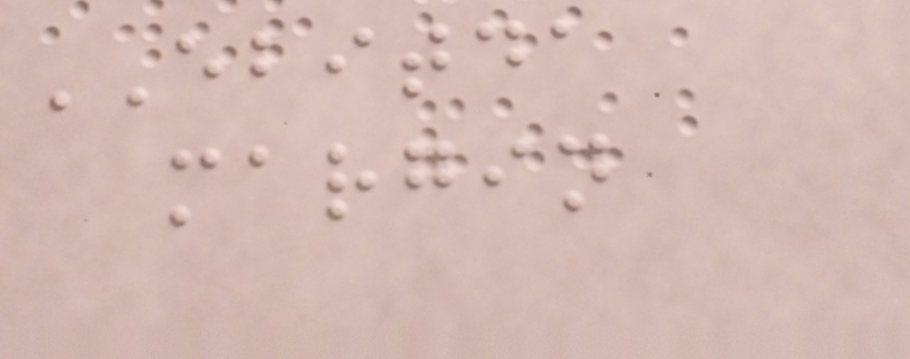EBITDA
margin
